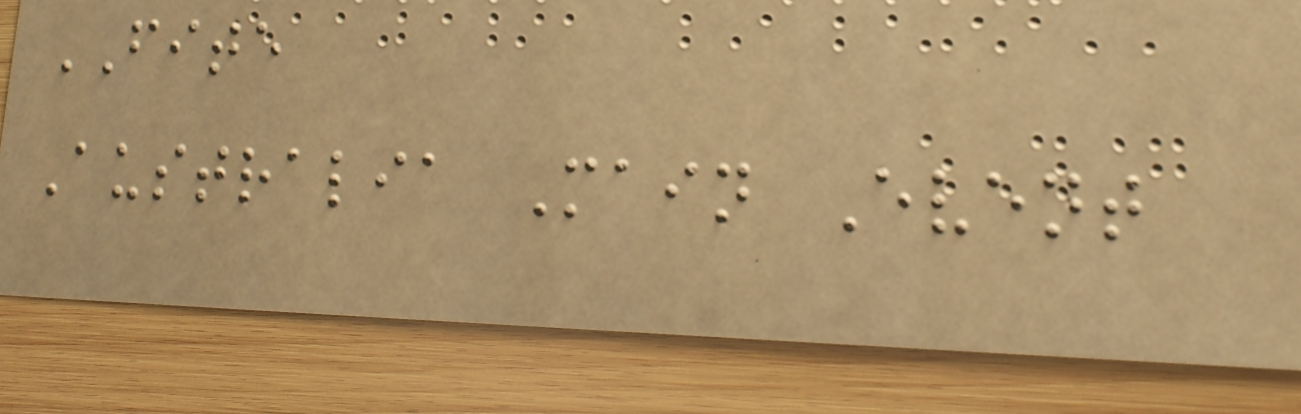FITE
Australia Main Event
